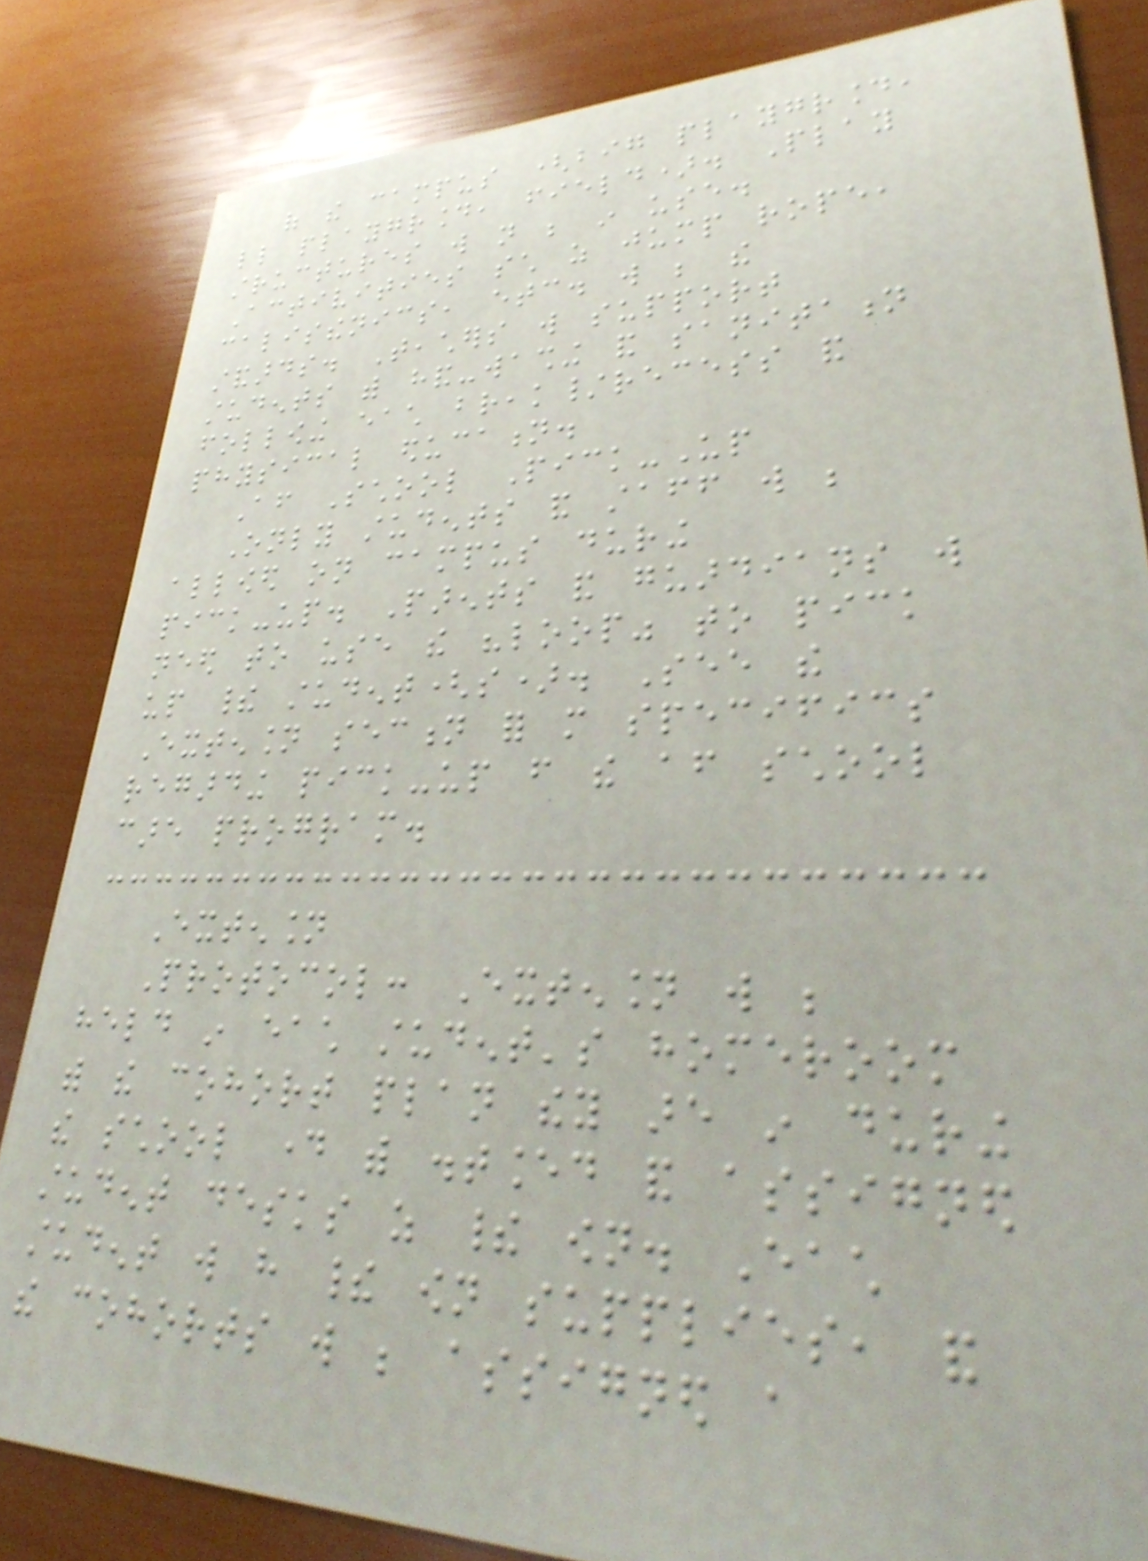of the campus (big playground,
little playground, field). Play
structures will not be in use.
Activities such as jump rope,
calisthenics, etc. will be the
standards. Teachers will support
students with hand-washing and sanitation
following each break/recess and
physical education.
After School Pick-Up
Only students and staff will be
allowed on campus during
pick-up. Parents and guardians will
need to use the "loop" to pick
up their student(s). See the
Extension section for more specifics
regarding pick-up from the after school
care program.
Extension
Protocol: Extension will be
held in each student's homeroom
with the cohort plan they are in during
the school day with distanced and assigned
student desks as their own. Each
student will have their own supplies, and
the cohorts will be assigned a
